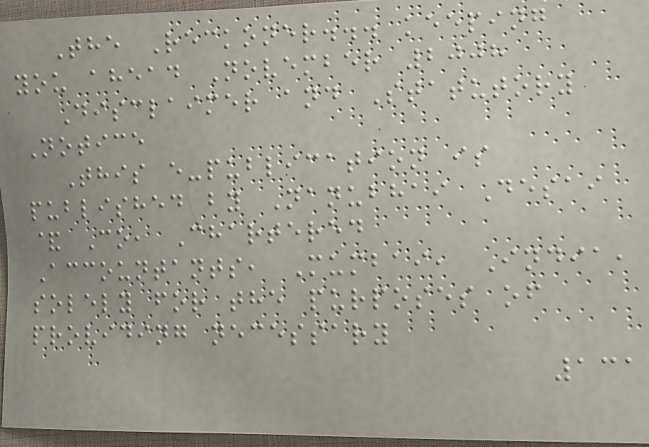The Reckoner... keeping
you ahead November 2008
Disclaimer and Statutory
Notice
This e-publication is
published by Nanubhai Desai
& Co, Chartered
Accountants, Mumbai, India,
solely for the purposes of
providing necessary
131
